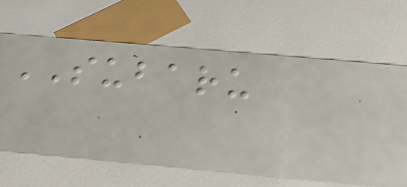SUBARU
